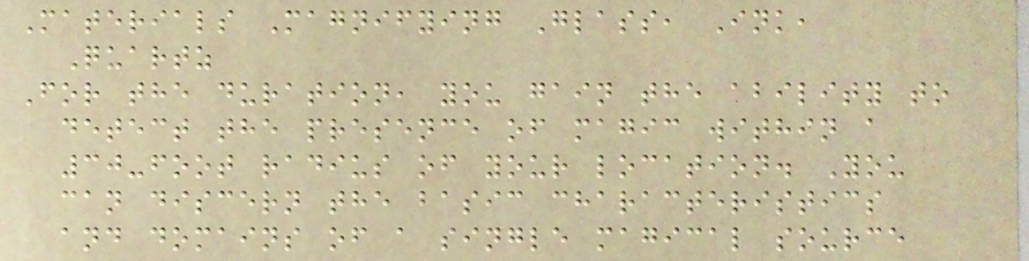Materials Magnifying Glass, Ink,
Quartz
For the duration, you gain the ability to
detect the presence of magic within a
30-foot radius of your location. You
can discern the basic characteristics
and domains of a single magical source
